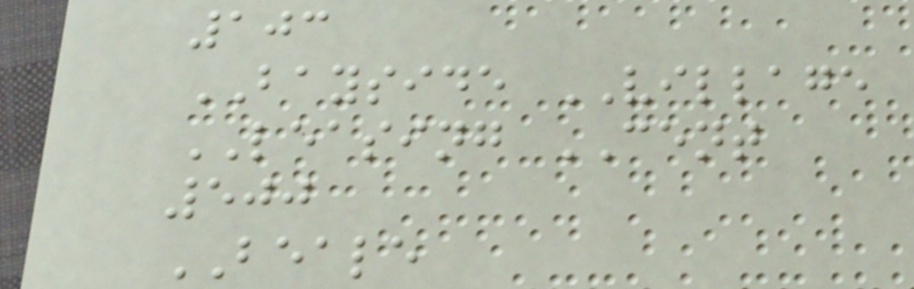103
BAYSIDE VILLAGE
LEASING CENT
500
BEALE
